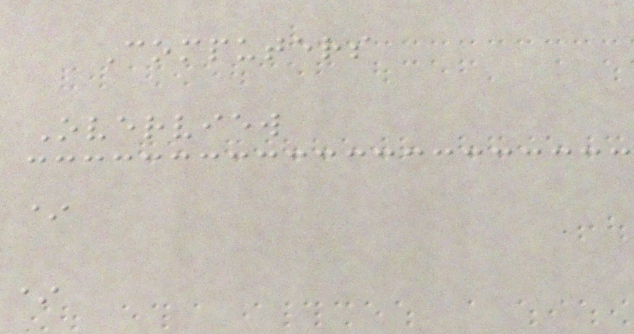Computers
Overview
*
*
